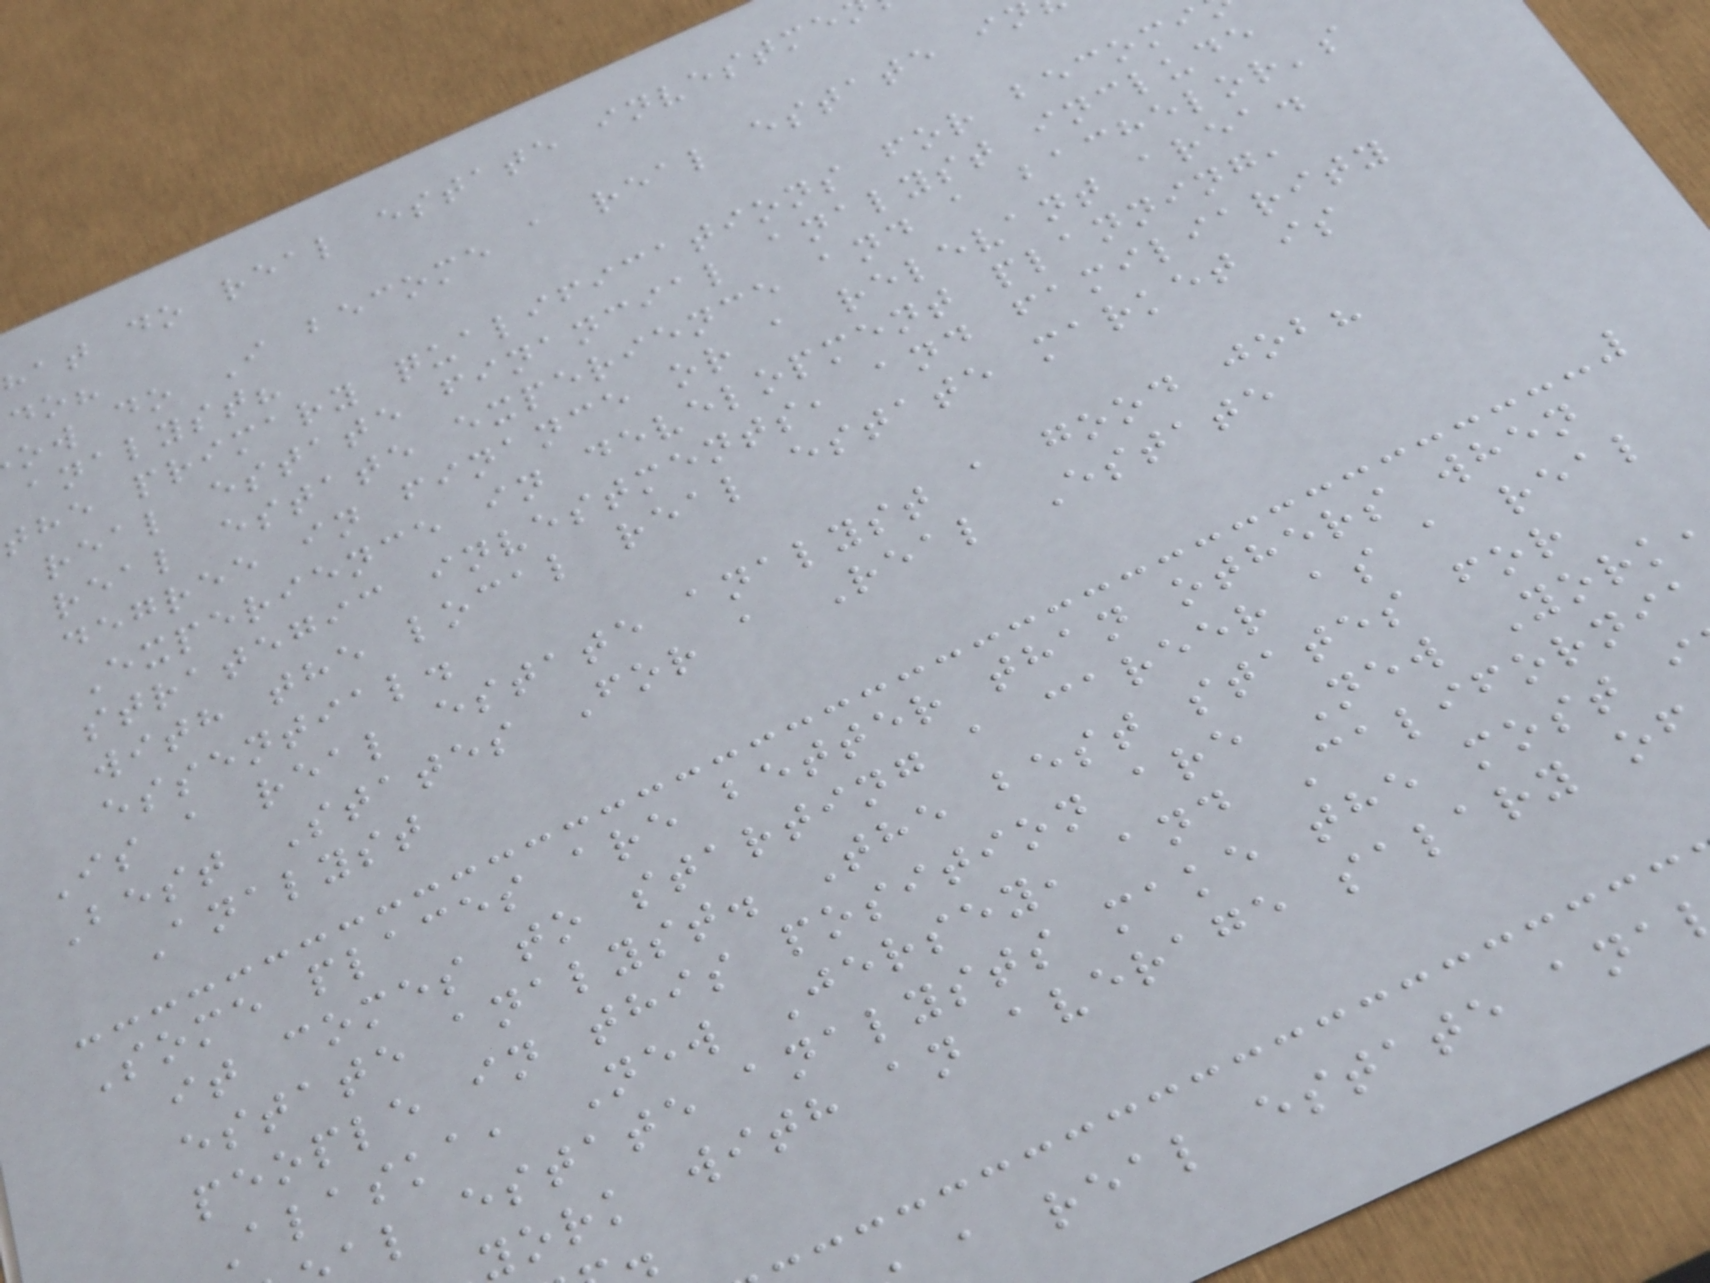hat do real estate investme
do?
ow do I become a real estate i
analyst?
the primary qualifications for becomi
real estate financial analyst include
real estate experience and a bachelor's
degree in finance or a relevant area.
Experience in development planning,
strategic investments, and familiarity
with the local real estate market is
essential.
Is a real estate analyst a good job?
Best States For a Real Estate
Analyst
Some places are better than others when
it comes to starting a career as a real
estate analyst. The best states for
people in this position are New York
Alaska, New Jersey, and Californi
al estate analysts make the most i
ork with an average salary of
a real estate ana
